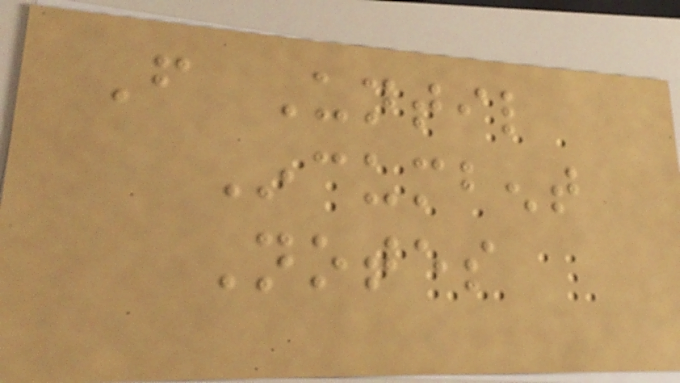From Until
Incumbent
Notes
